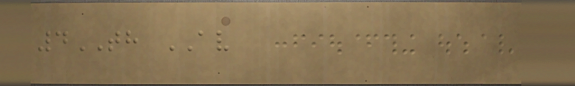4TH AV
